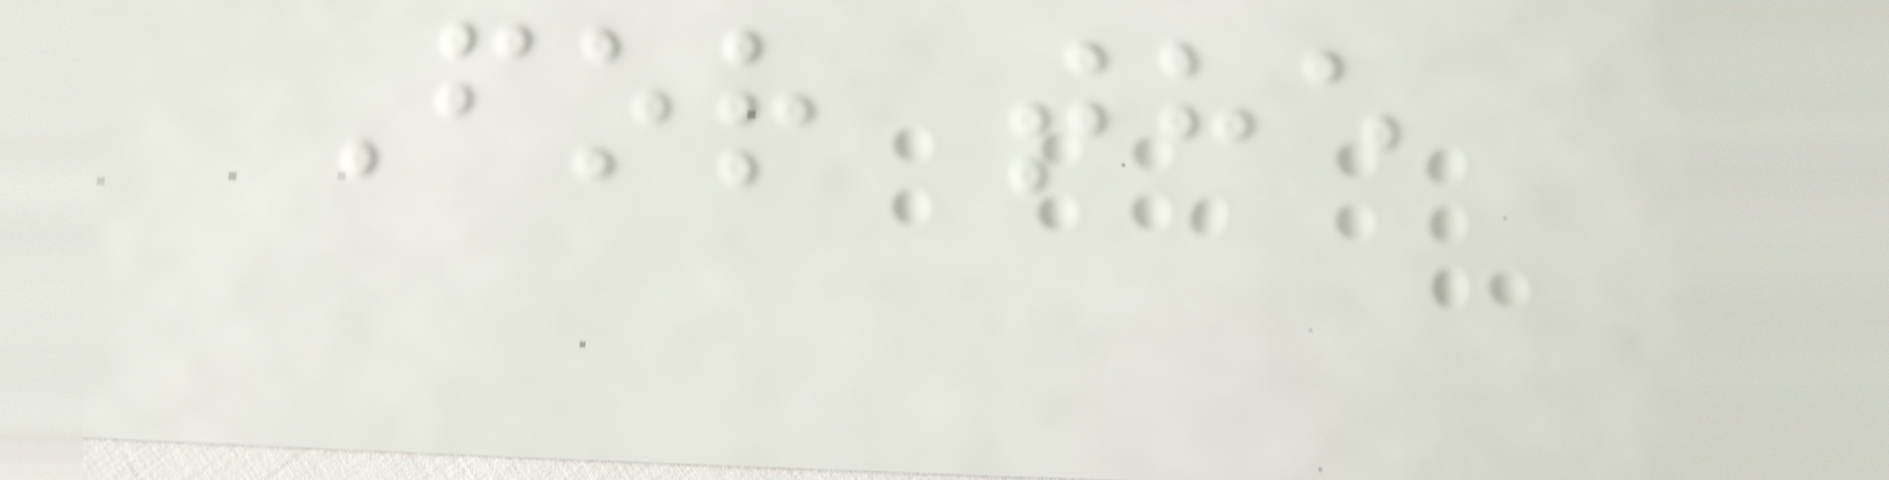For the
